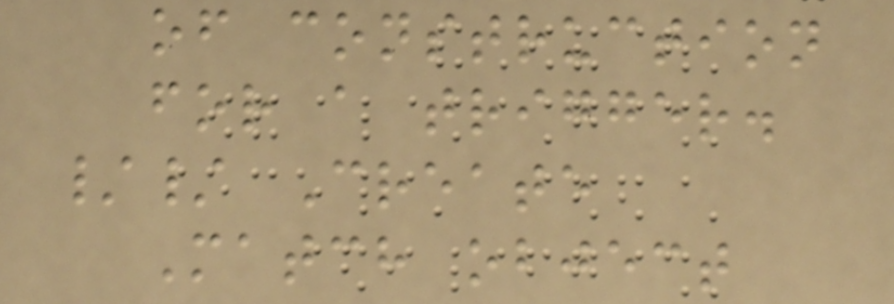of construction
for a trigger.
// Create
Match object
